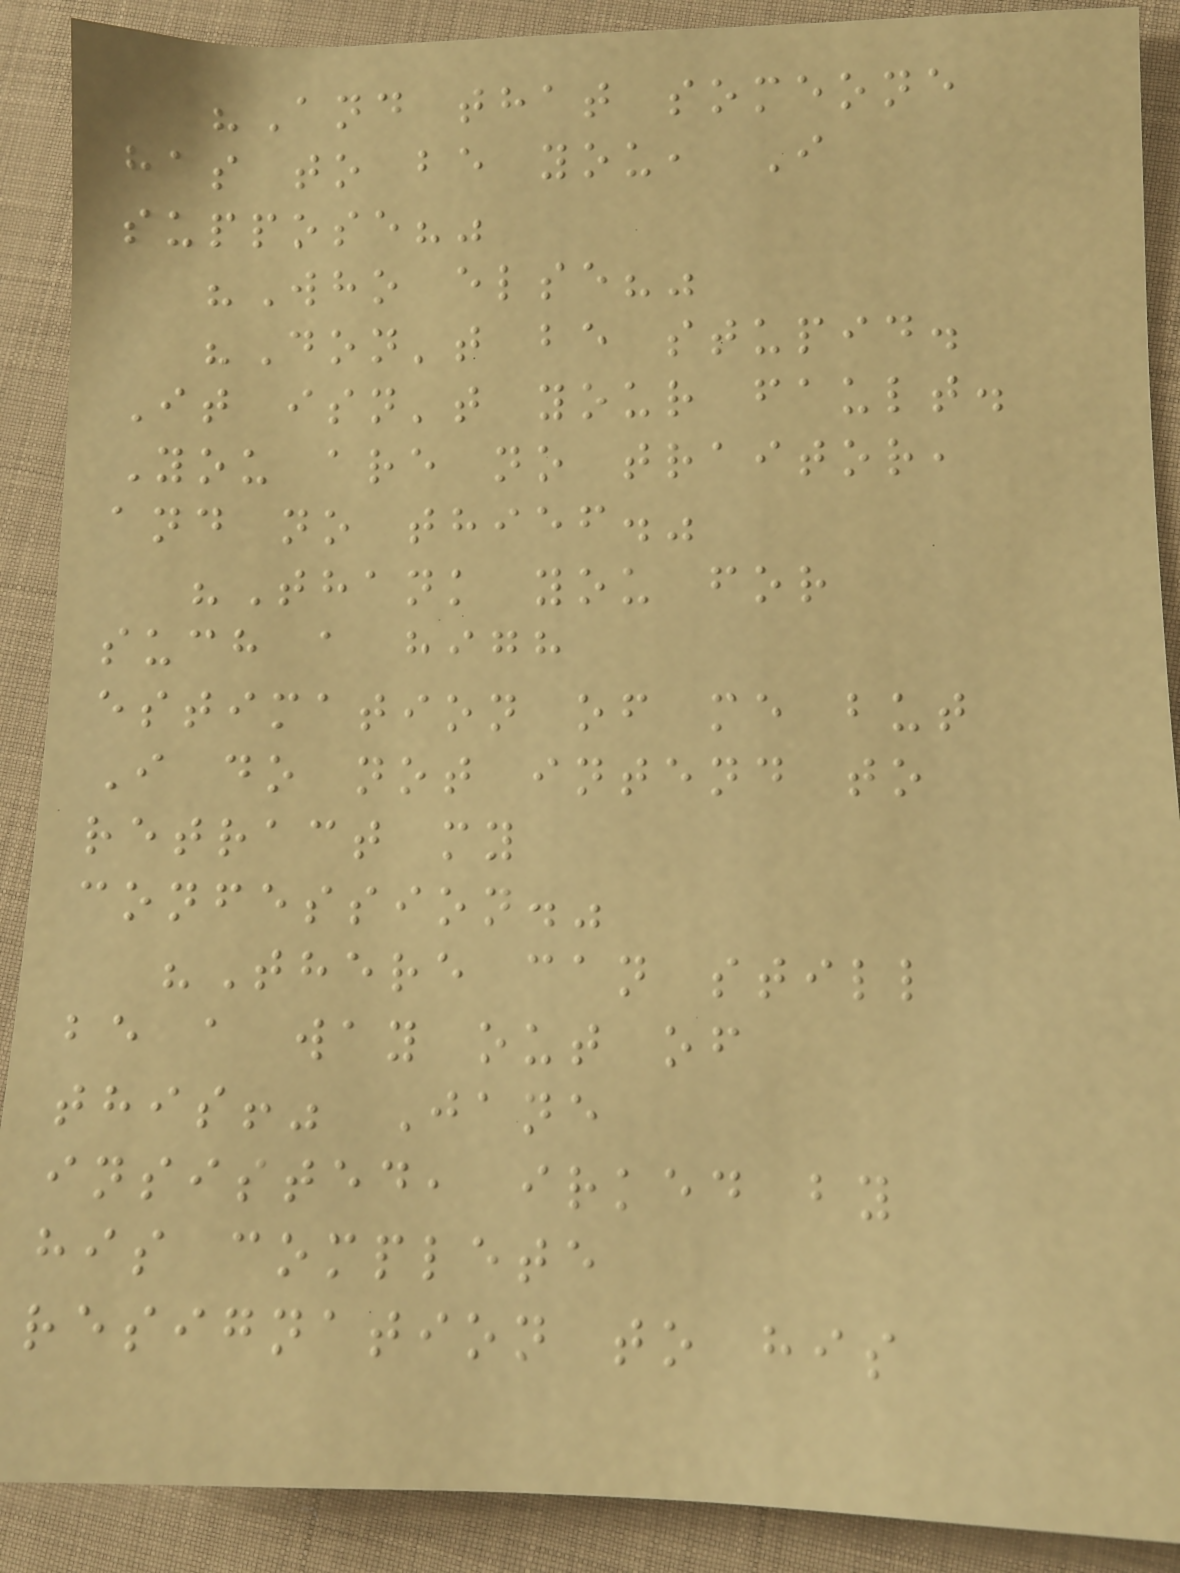"And that someone
has to be you, I
suppose?"
"Who else?"
"Don't be stupid.
It isn't your fault.
You are no traitor,
and no thief."
"Thank you for
such a high
estimation of me but
I do not intend to
retract my
confession."
"There can still
be a way out of
this!" Jane
insisted, irked by
his complete
resignation to his
